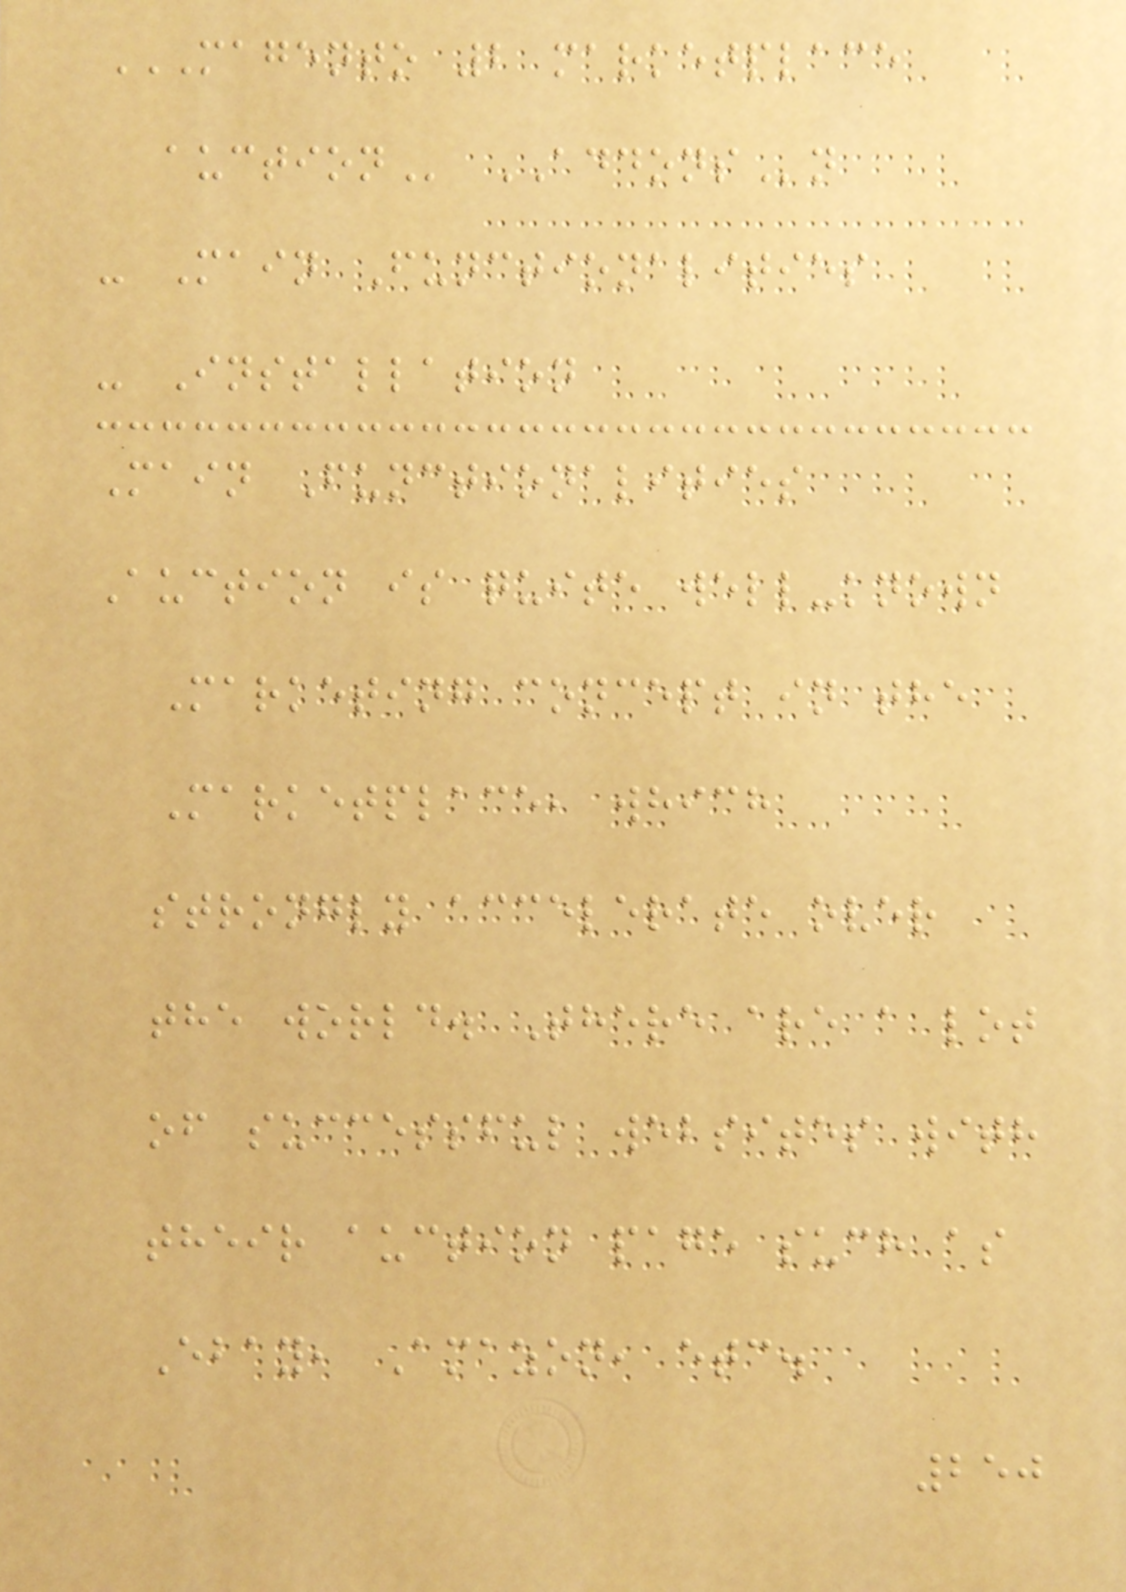MAGENTO 2 MARKETPLACE
AUCTION ADDONSn
- Main Functionalities
- Installation
Main Functionalities
Auction is quite well-known
Marketing concept in the
Marketplace, which
strongly accelerate over
the world. There are a lot
of successful websites with
their auction page such as
Ebay, Amazon, etc.
250
